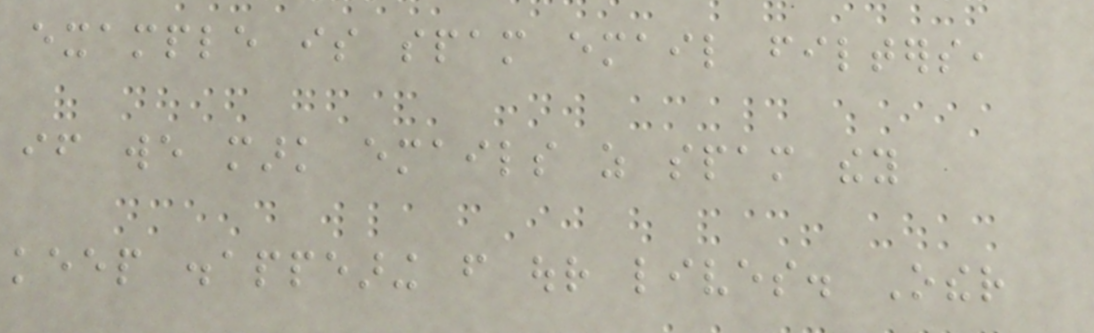example is spam email filters,
if we mark emails as spam they
keep disappearing from our lives. Other
